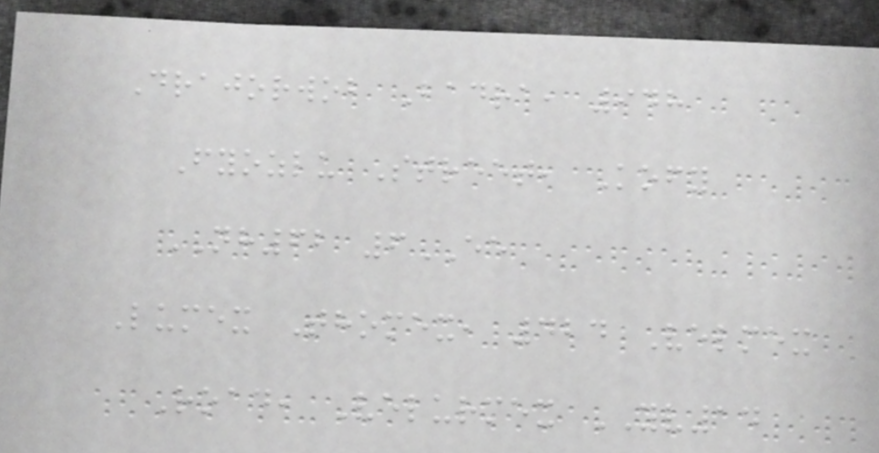Drajorwob Badra, 948
Fyozlu Street, Kofy
NH62 6EE
Lumex Thomex, 424 Velmex
Road, Velurmex YV14
